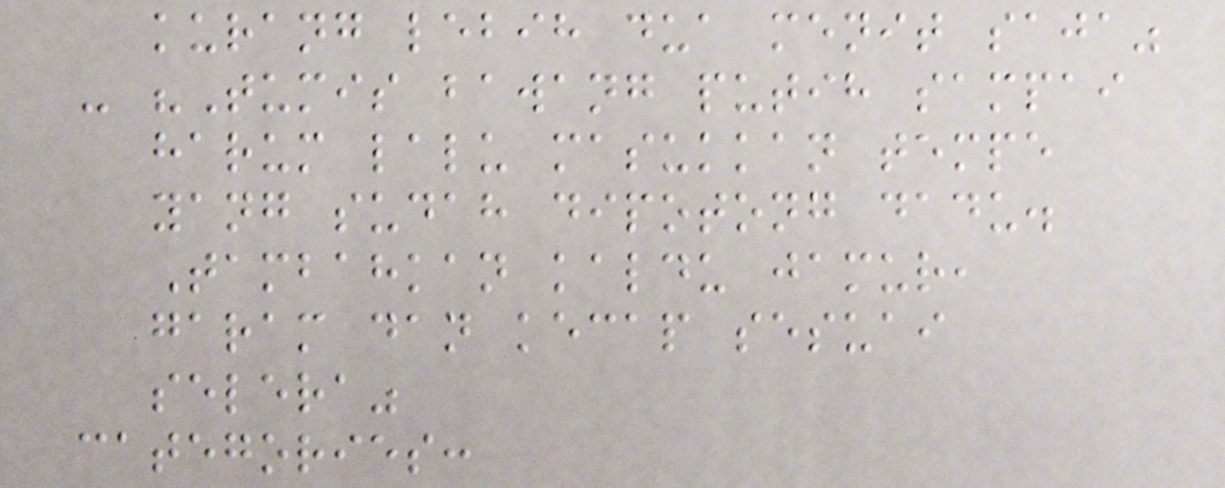kurang lebih dua menit saja"
- "Tumis bawang putih sampai
harum lalu masukkan tempe
yang sudah dipotong dadu.
Tambahkan kaldu jamur,
garam dan kecap sesuai
selera"
categories:
